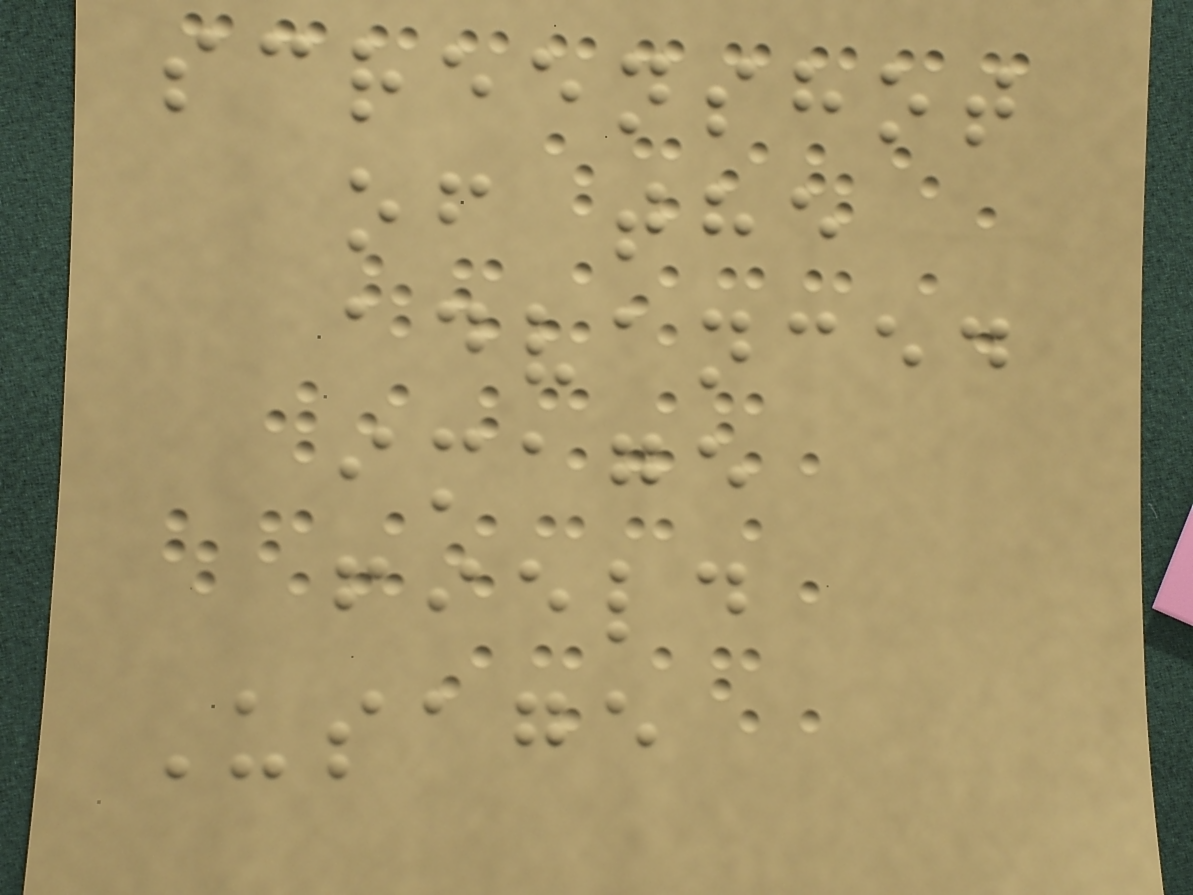screenshot
of the
advanced
image
field
Usage
